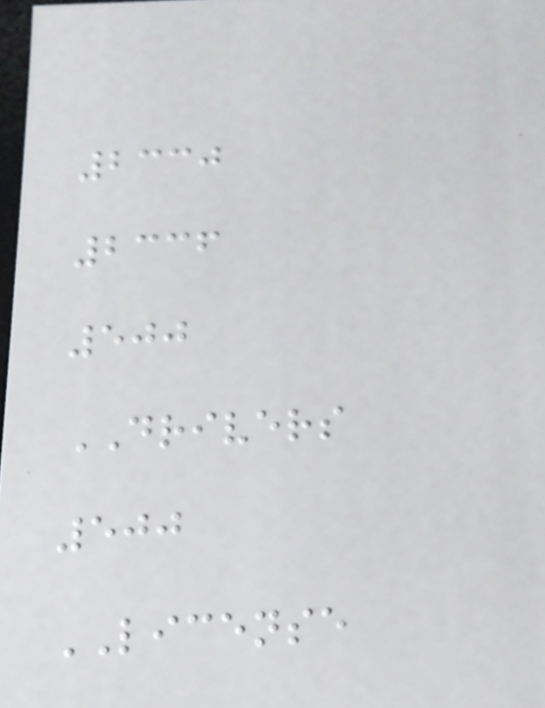2330
2336
500
DRIVERS
500
LICENSE
